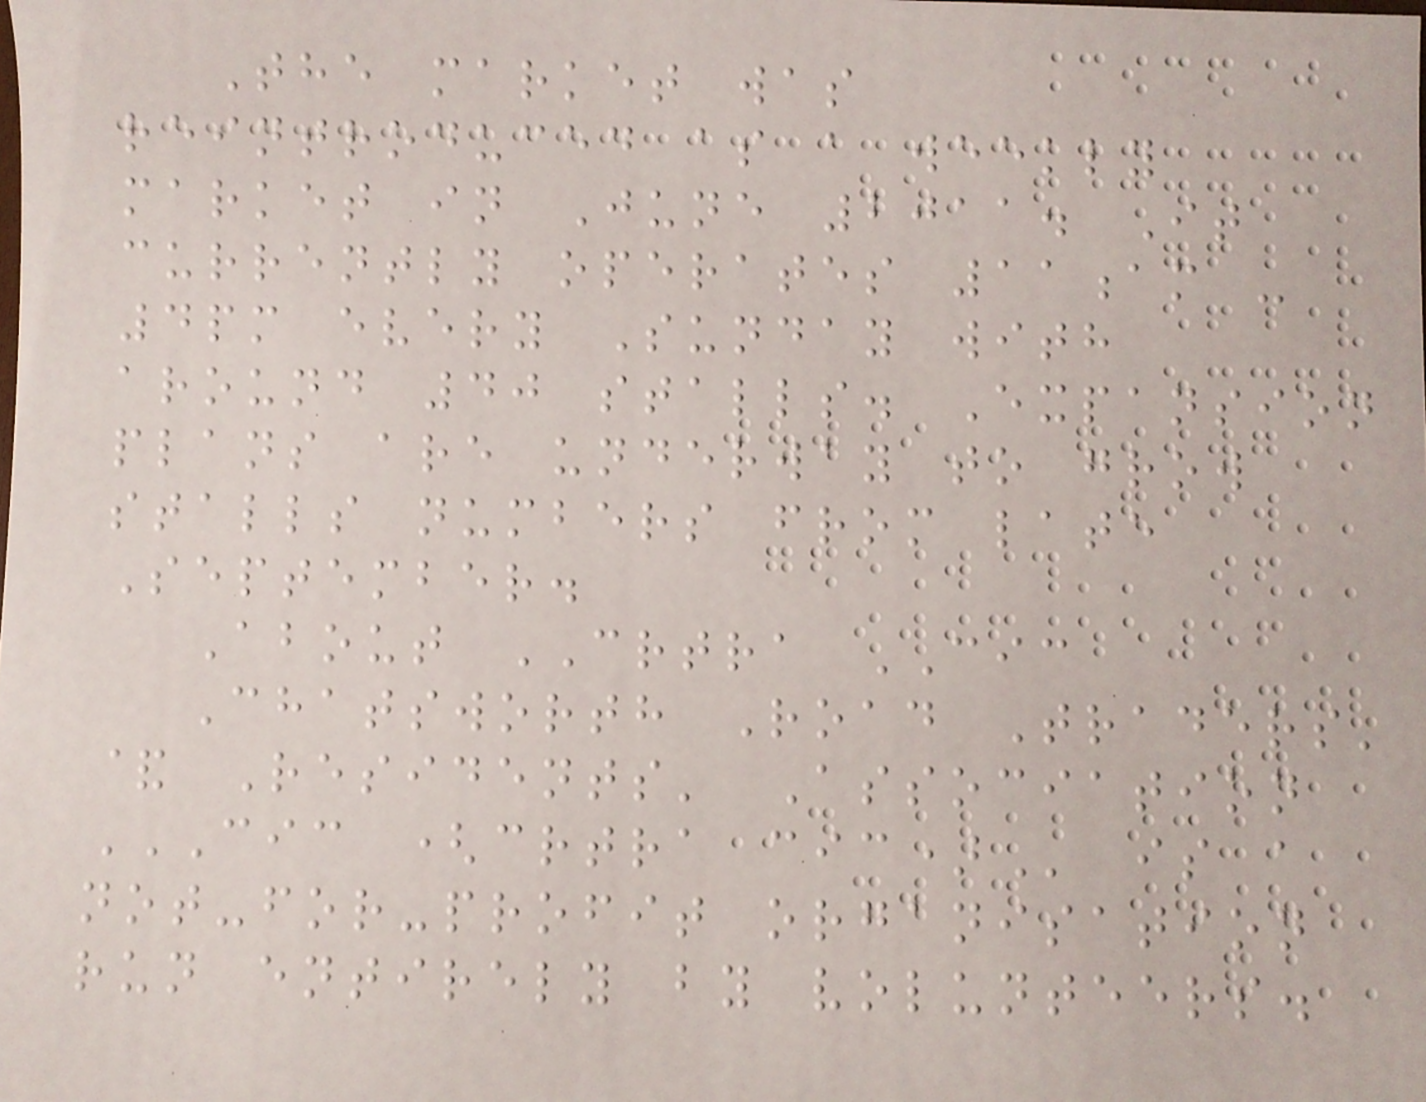The market was
reintroduced as a weekly
market in June 2011. It
currently operates 11am -
4pm every Sunday with
around 40 stalls. Expansion
plans are underway to grow
stalls numbers from late
September.
About CRTRA CIC
Chatsworth Road Traders'
& Residents' Association
CIC (CRTRA CIC) is a
not-for-profit organisation
run entirely by volunteers.
